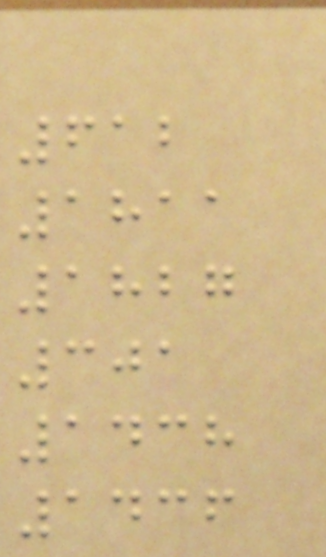612
1811
1827
301
1438
1436
